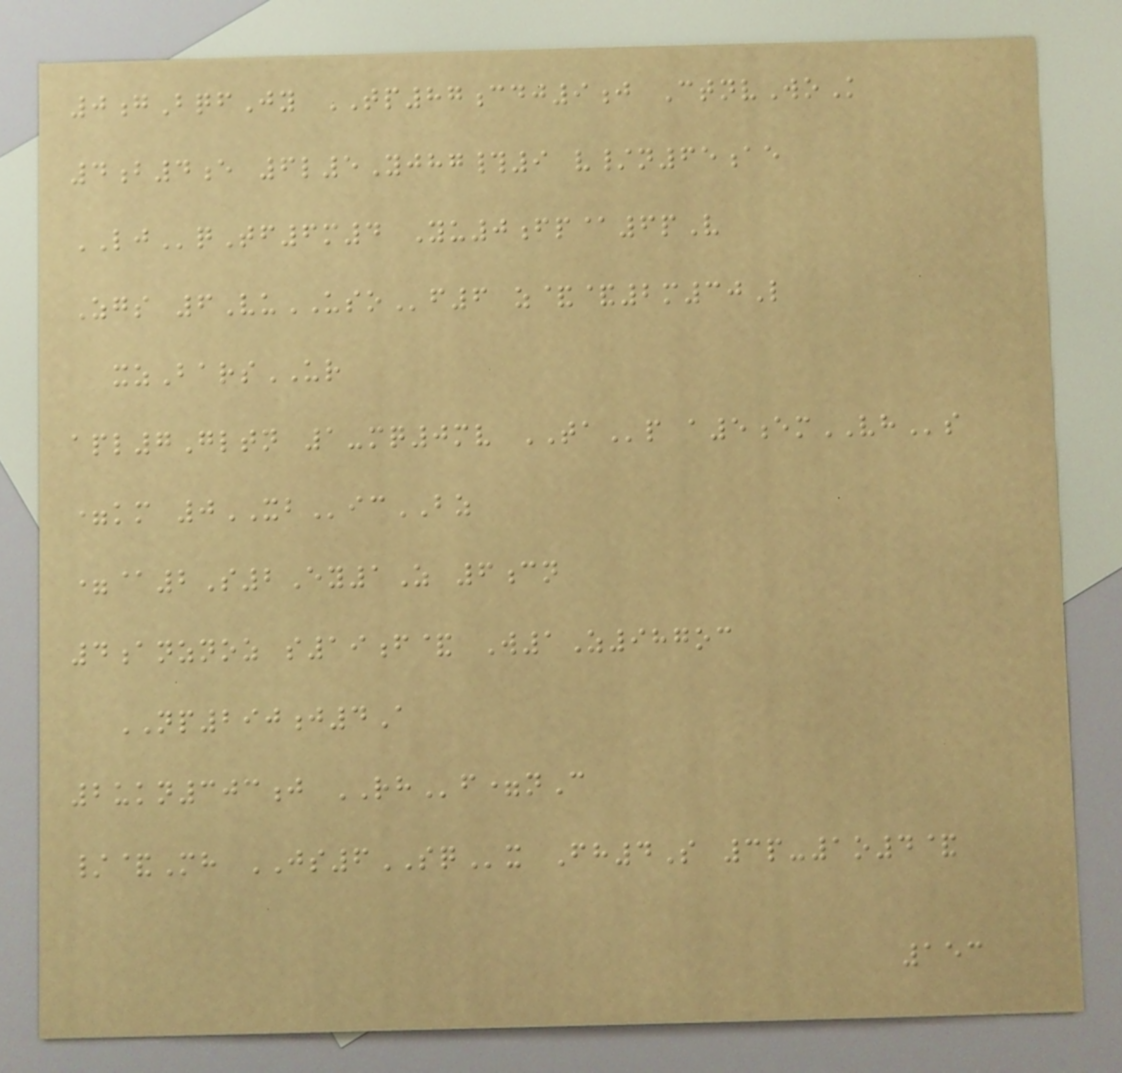0gBqfJy TP87cdj9j CtnvWoK
4b4e 6l5Yjhg#9 v/n65ae
LJqTf6m4 Yu0fp@6pV
Zgs 6VuUSOf6 z&&2m30L
xzBarsUR
apl7Gltn 1-mq0mv TAp a5emVHs
=km 0XBicBZ
=@2S2Ey1Z 6cn
4anznoz s19f& W1Z987oc
NP290j4A
2ukn303j RHf=nC
/&Mh JS6SQx Fh4S 3p-1o4&
153
